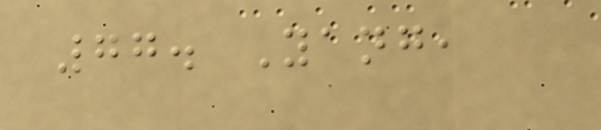77. Yang,
